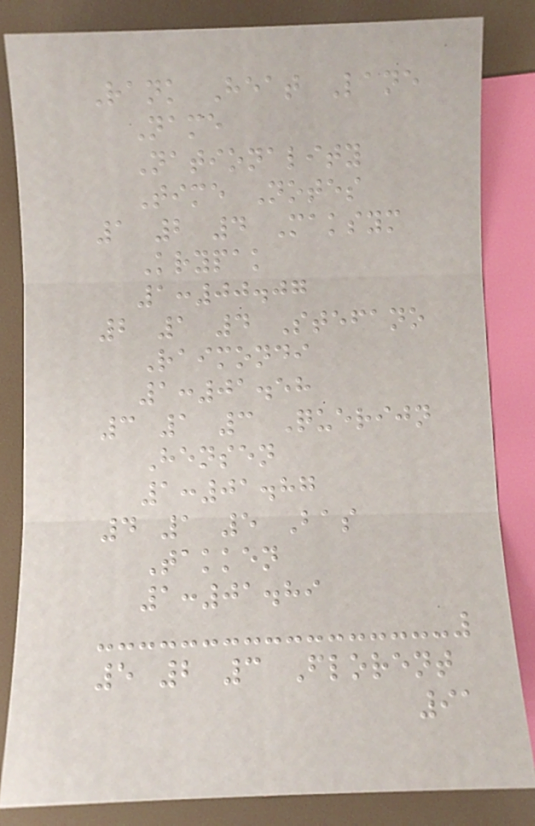Rank Heat Lane
Name
Nationality
Time Notes
1 2 4 Maksym
Krypak
1:00.07
2 1 4 Stefano
Raimondi
1:01.58
3 1 3 Querijn
Hensen
1:01.87
4 1 5 Bas
Takken
1:01.89
5 2 3 Florent
91
